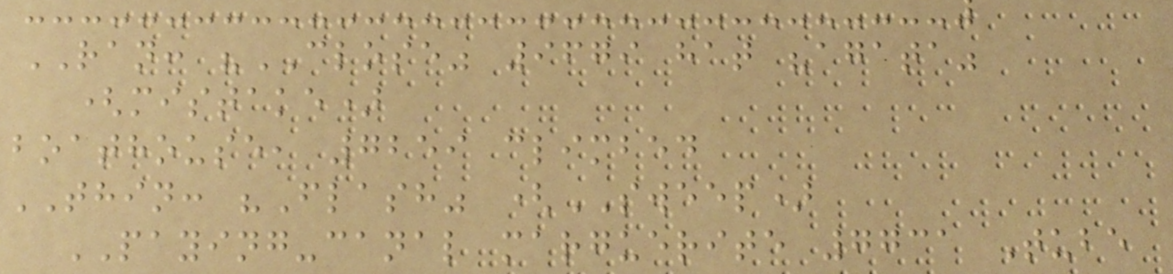RAN: "CLOSE" 9679 hat "agata"
(mistake)
boathouse, 7259 climbed
THIN: "Flash" (SWEEP)
PAYING-canal marguerite 7731 Tube
